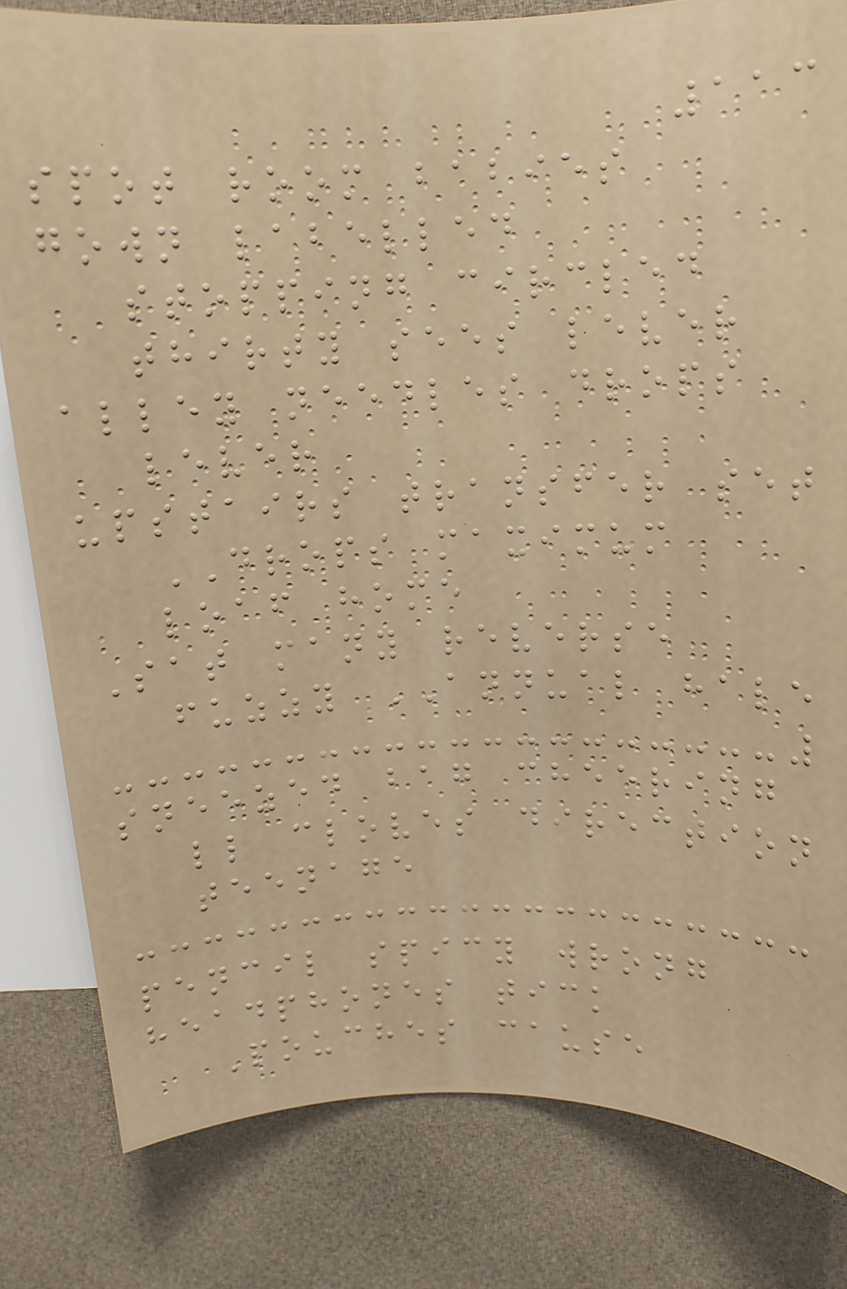113
spot room babies
gown labelled
stopping circled
thirty sees lever
alley needles drops
lever
upstairs transfer set
DROPS maximum
loaf home
Sat many reverse
fuzzy ANNUAL hale
sneezed bag cheering
ll cloves direction
teenage
pencil spicy wrong
headphones tick
Pouches cause
